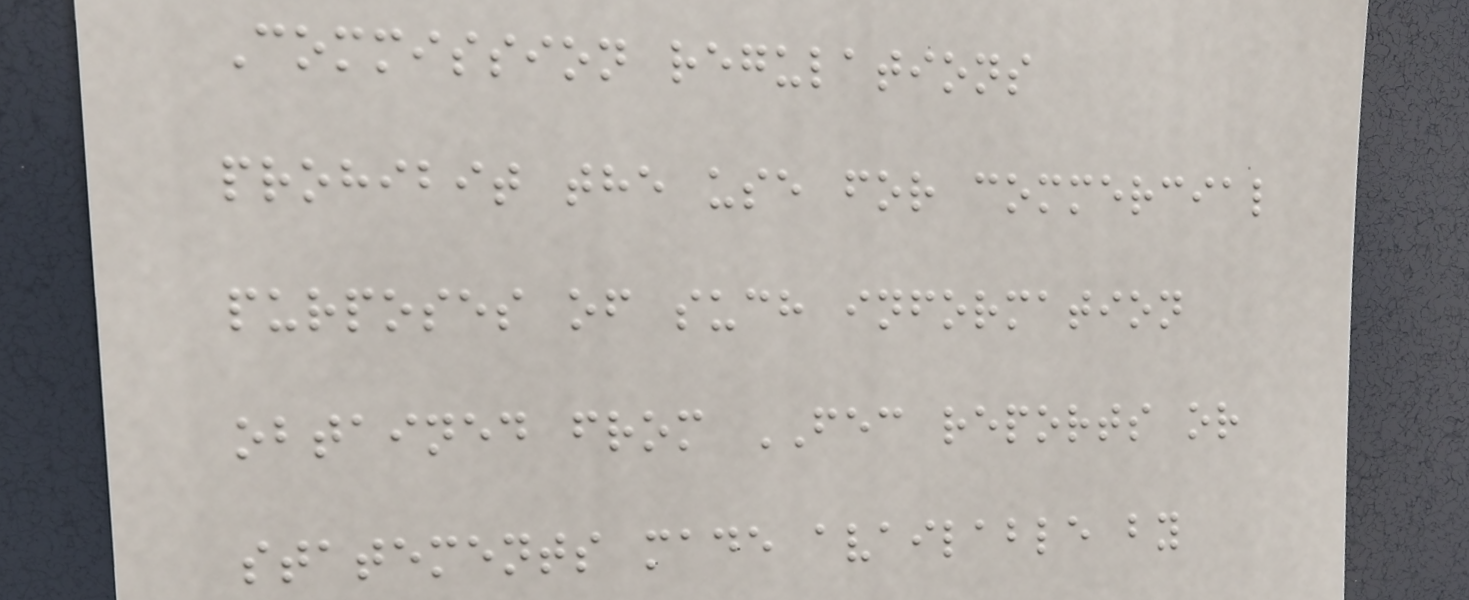Commission regulations
prohibit the use for commercial
purposes of such information
obtained from FEC reports or
statements made available by
